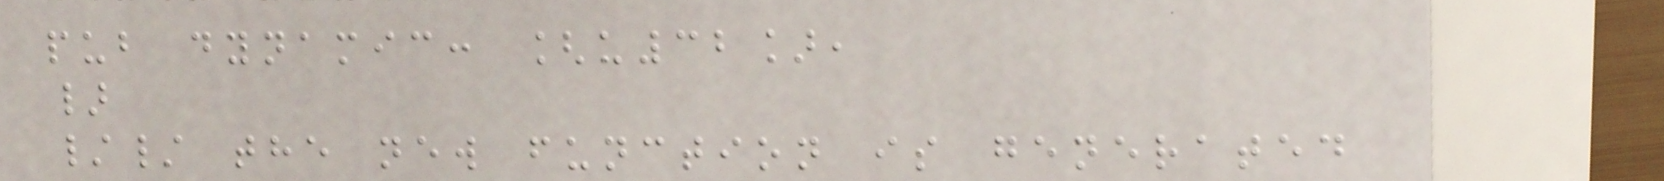pub dynamic: [u32],
}
// the new function is generated
